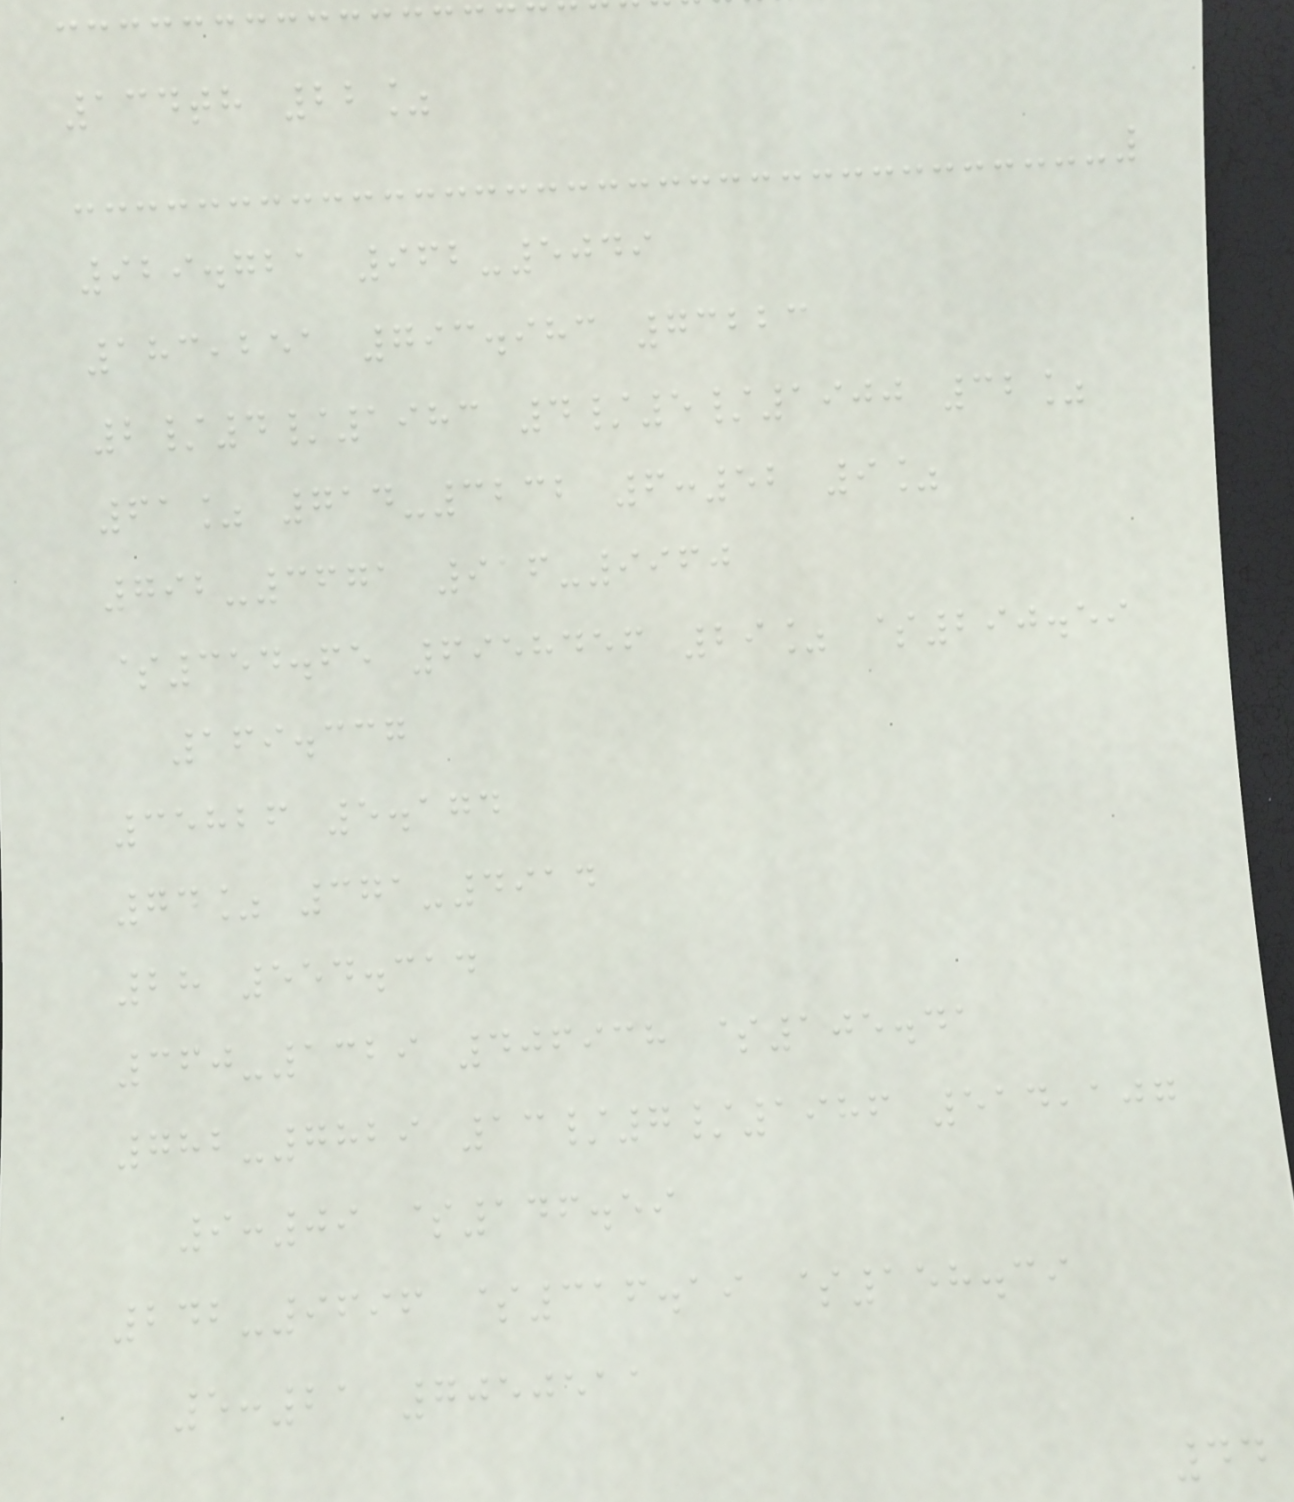134th 22%
929.721 962-5049
183,251 793.983 73223
2/4/1983 4/5/1900 32%
61% 714-3232 6:52 9%
792-3671 916-9960
$354.65 6958456 29% $290.59
169.337
35826 5.174
74% 371-4914
28 554.314
360-1329 406938 $105.41
782-7829 13/7/1986 514,107
9:09 $146.59
242-9696 $316.19 $158.39
5:21 7050511
44
